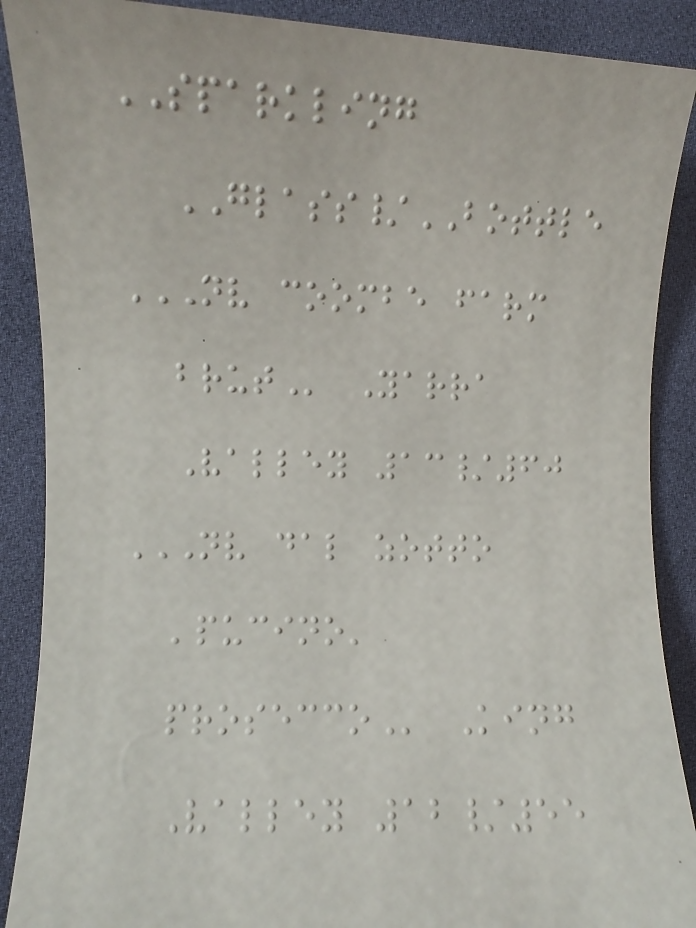SPARKLING
GLASS/BOTTLE
NV COOMBE FARM
BRUT Yarra
Valley 13/60
NV DAL ZOTTO
'PUCINO'
PROSECCO King
Valley 12/55
